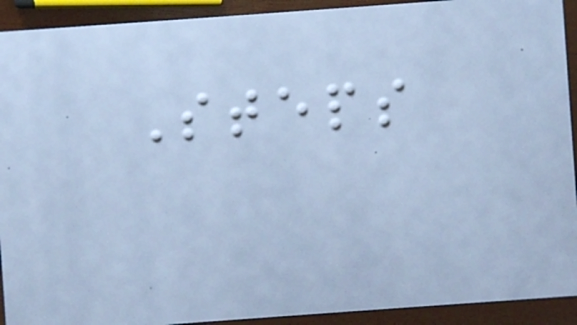Steps
